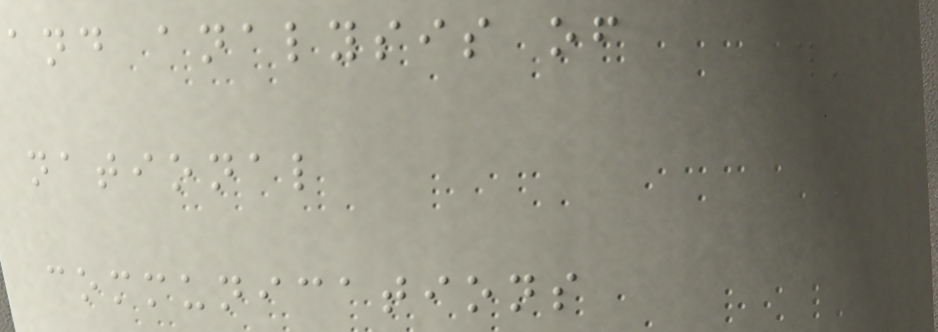and analysis of
national
communications
